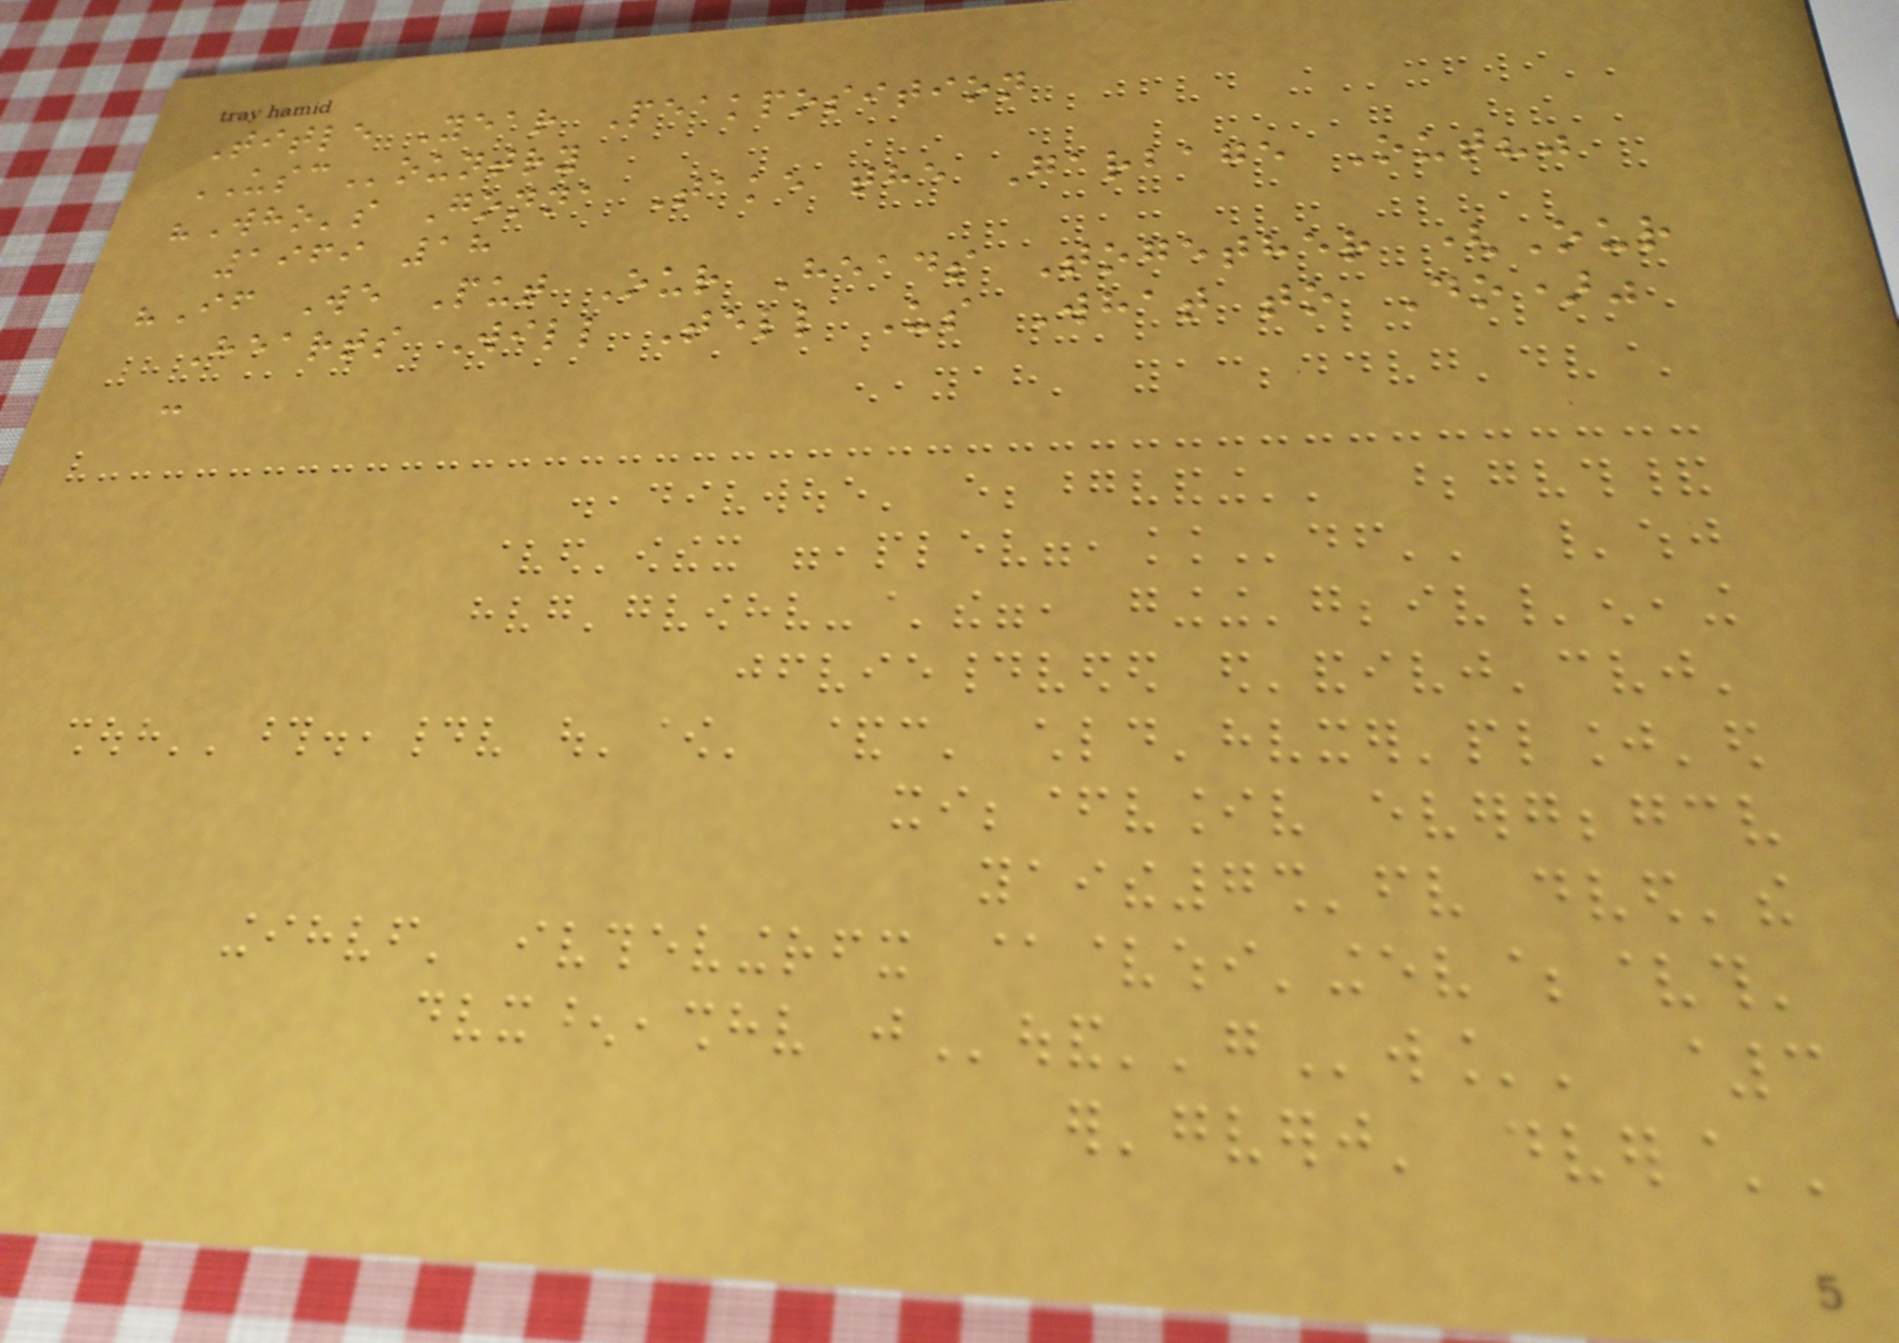Title Year Peakposition
USCountry
"Who's Gonna Take the Garbage Out?"
1969 18
"If We Put Our Heads Together (Our
Hearts Will Tell Us What to Do)"
-
